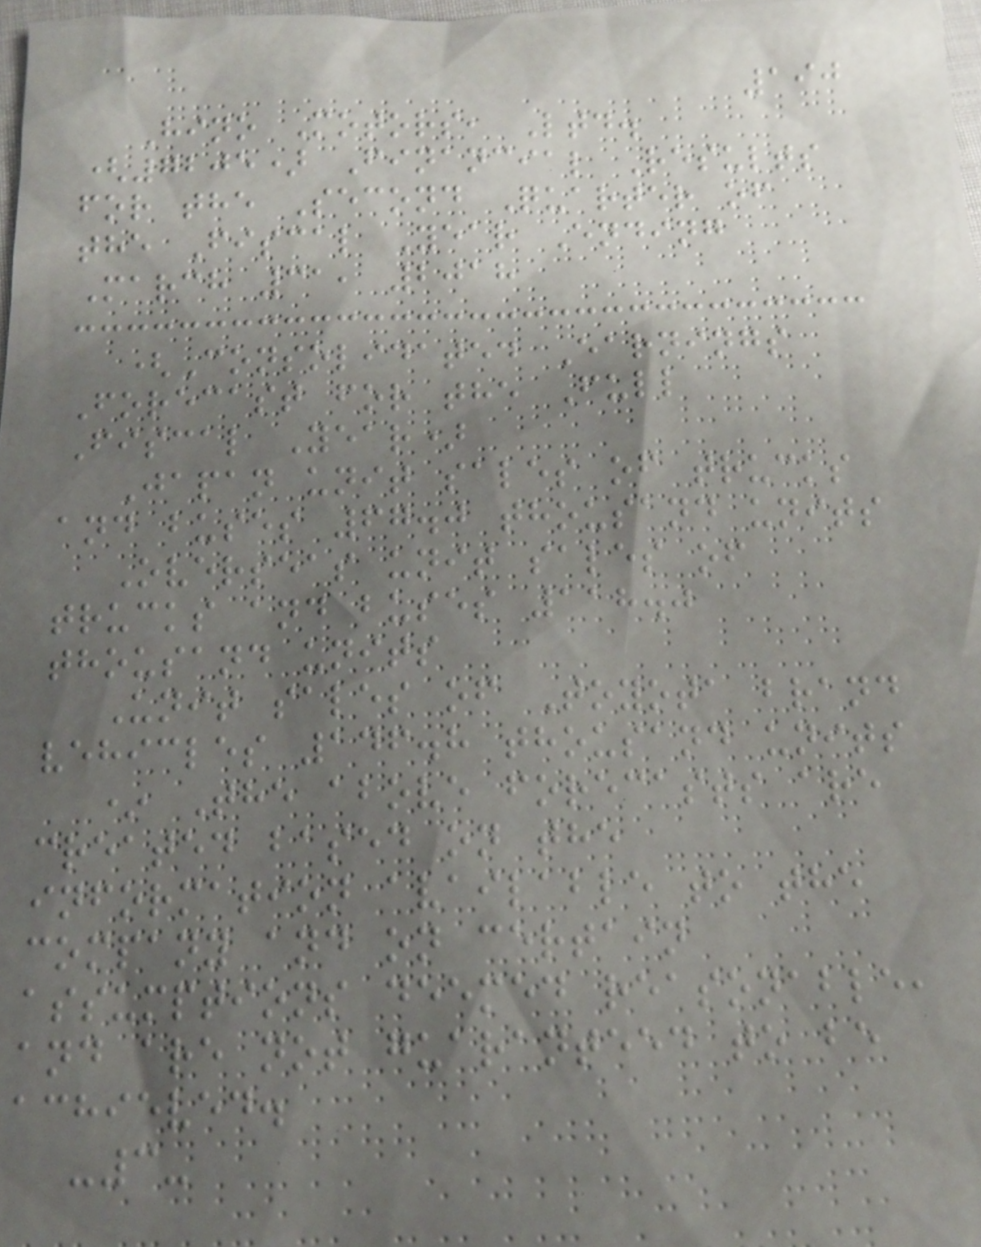190
Hino Motors, Ltd.
(7205) Financial Results
for the Second Quarter of
the Fiscal Year Ending
March 31, 2018
(Consolidated Earnings
Forecast for the Full
Fiscal Year)
Japan unit sales of trucks
and buses 67.0 thousand units
Overseas unit sales of
trucks and buses 118.0
thousand units
Unit sales of Toyota brand
vehicles 146.8 thousand units
* The above forecasts are
created based on the
information available to the
company and on certain
assumptions deemed reasonable,
and are not guaranteed to be
achieved.
-3-
